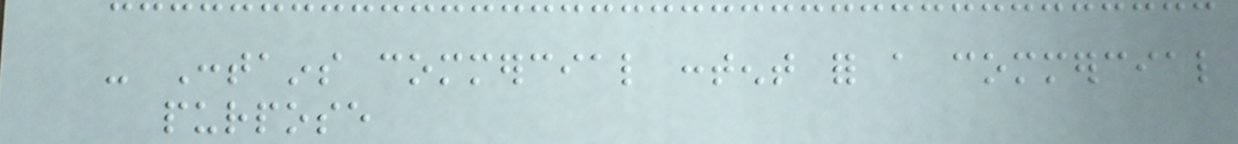- Contains commercial content for a commercial
purpose
